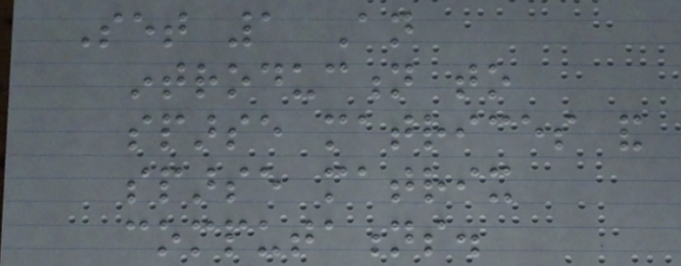Set 1 An
introduction to
sparse matrices and
sparse matrix
computations.
